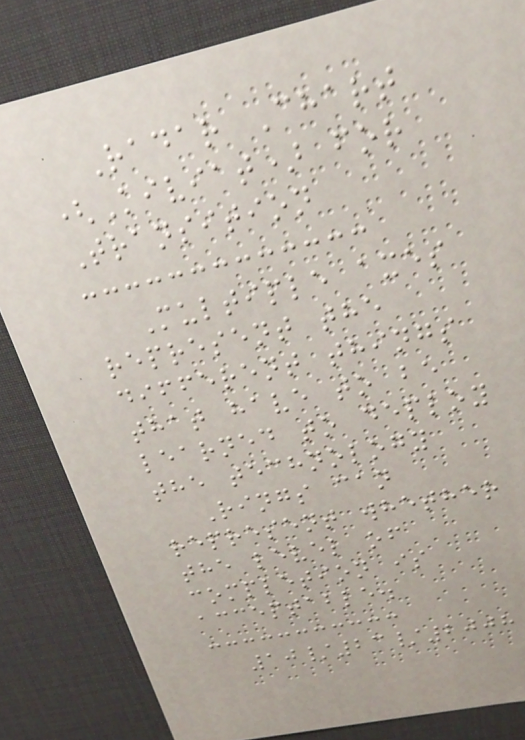Radar Chart
(Kiviat) for
Transition
Multiple axes
represent the
different things
that have to be
learned to deploy
the technology
Rings can
represent whether
the level of
completion is
acceptable.
10/23/2008
